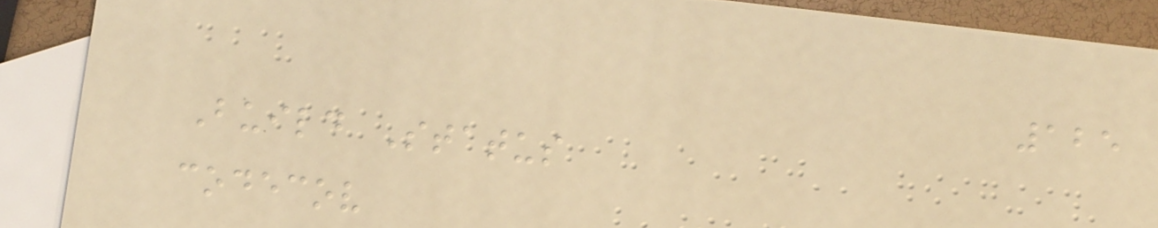125
Build Status
codecov
